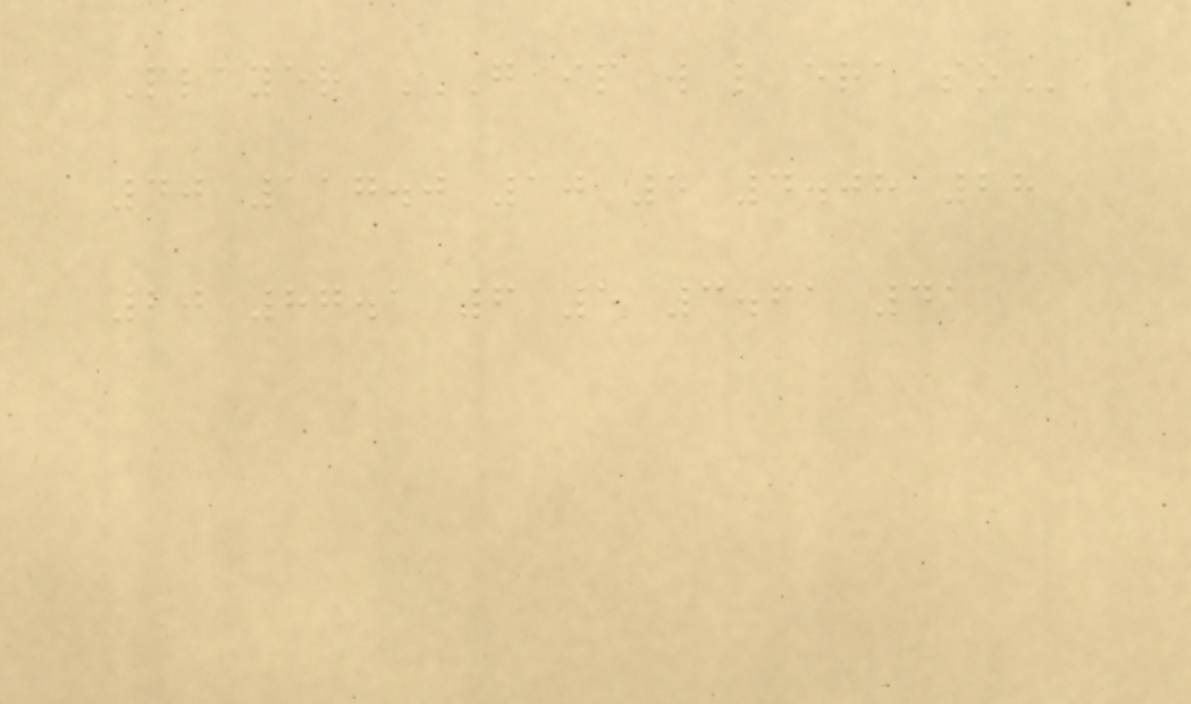Player G IP W L ERA SO
40 117.0 10 5 4.08 28
20 87.1 6 5 3.61 41
